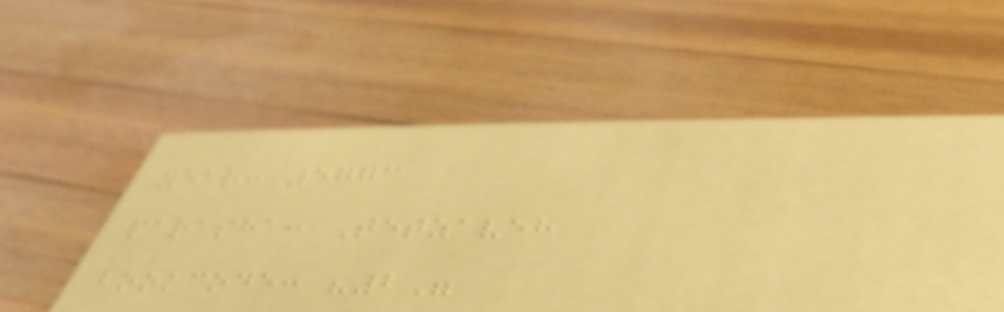year: 5773
parasha: Tetzaveh
bookcode: "2"
